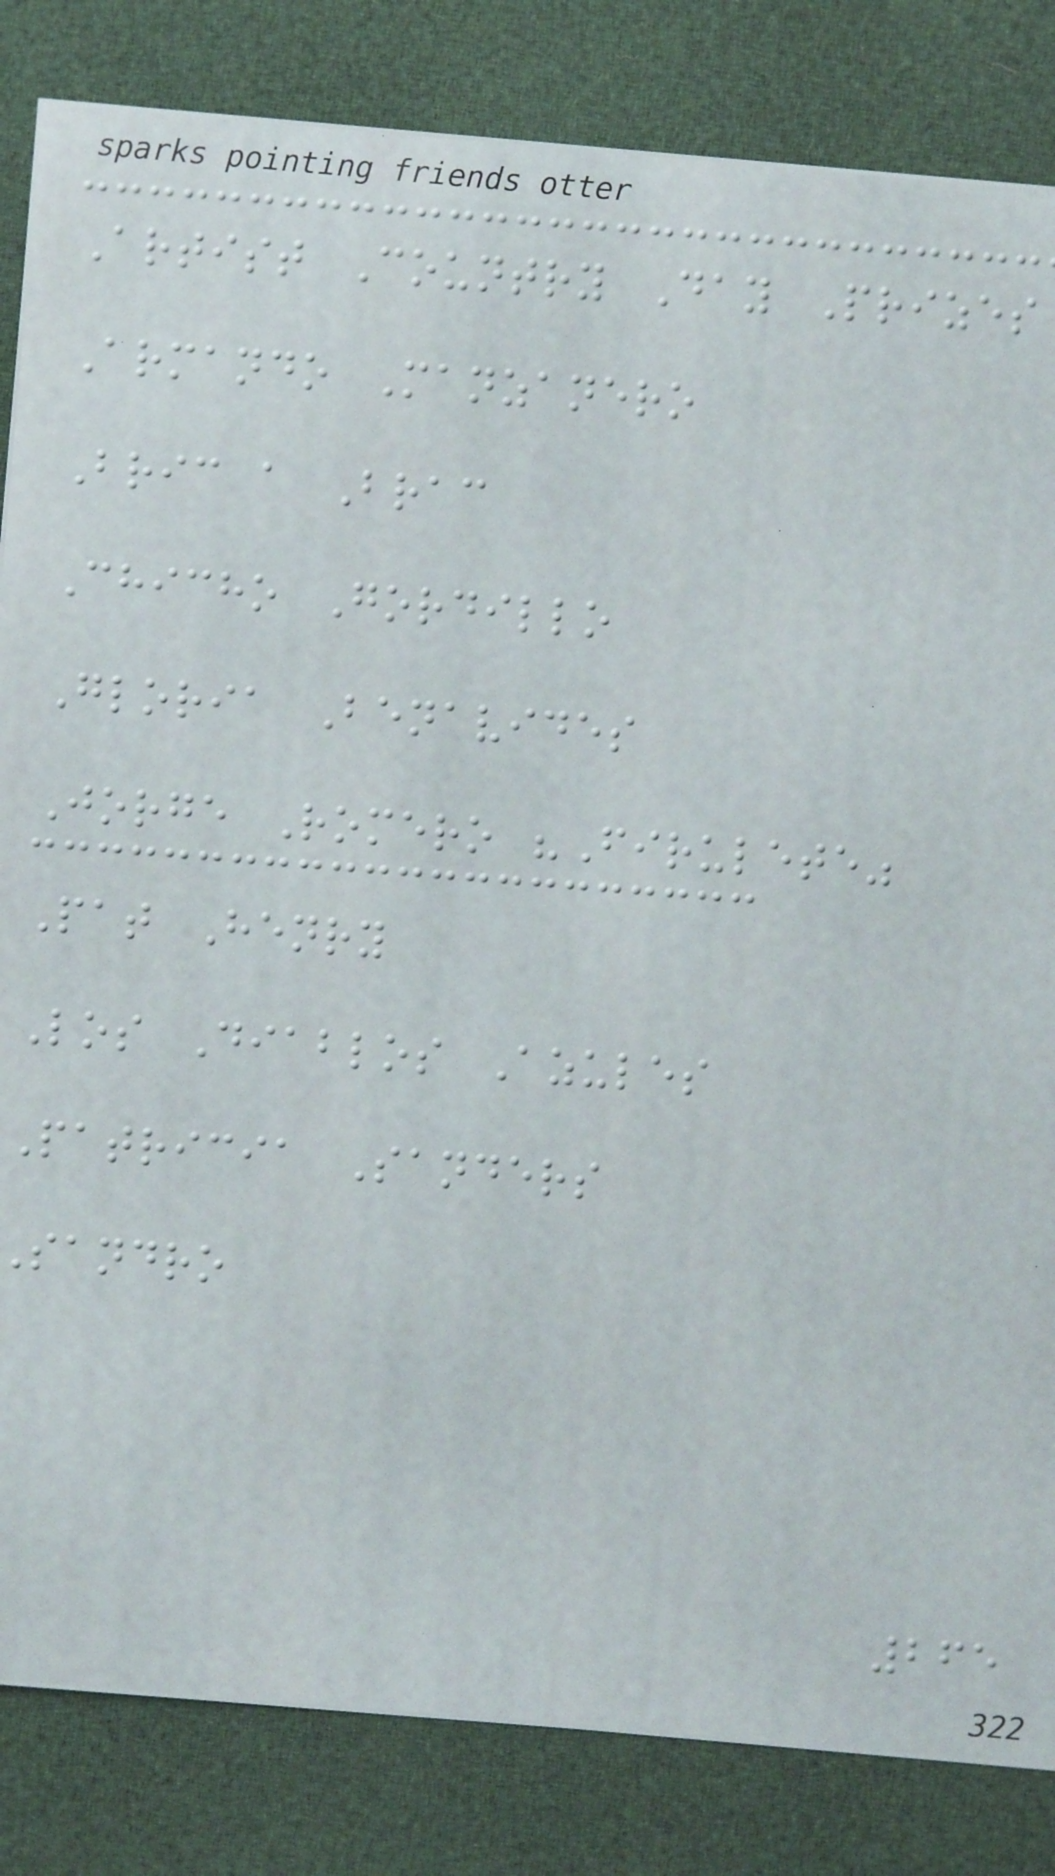Artist Country Day Prizes
Armando Manzanero
Bric a Brac
Chicho Gordillo
Gloria Benavides
Jorge Romero "Firulete"
Pat Henry
Los Diablos Azules
Patricia Sanders
sandro
265
